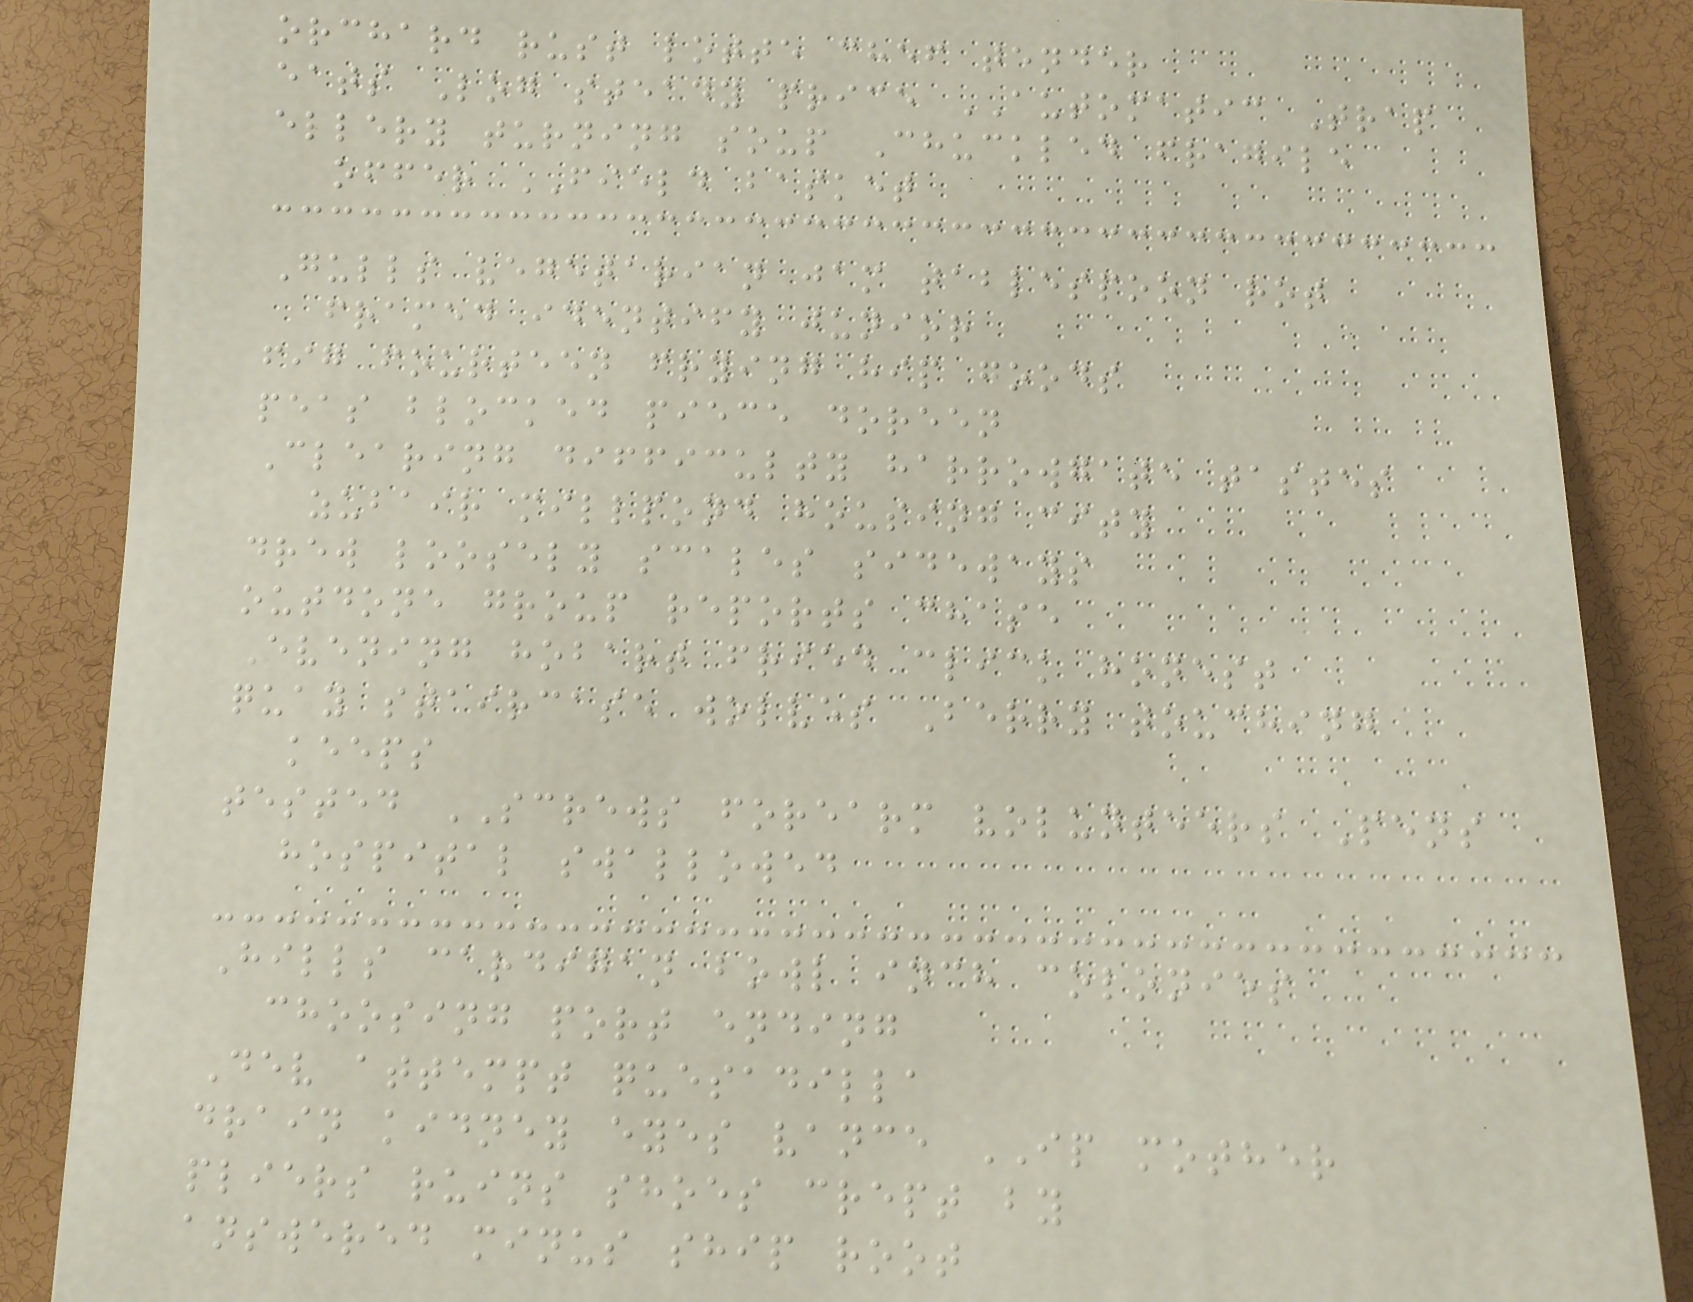orchard rust lotte chef tender
eats Log steady price AUTOMATIC Trap
ellery turning soup Chuckled fragile
offer FIELD basket
Gulls vegetarian jam tablespoon rot
framed identify junior
fig fourteen frying hip goods
peas blocked piece doreen
Clearing difficulty harrowgate tastes
zubair millpond housing city
drew loosely scales sideways
outdone group reports chase
Evening hobart fried click honest
quay staircase wolves Berry touching
keeps
tested SCREWS forearm volunteers Pens
hospital swallowed
Hills cardigan bowl inch colonies
choosing port ending
Dev attempt quesadilla
drain kidney eyes vance IP mother
pliers ruins shoes crept by
answered minus ship root
